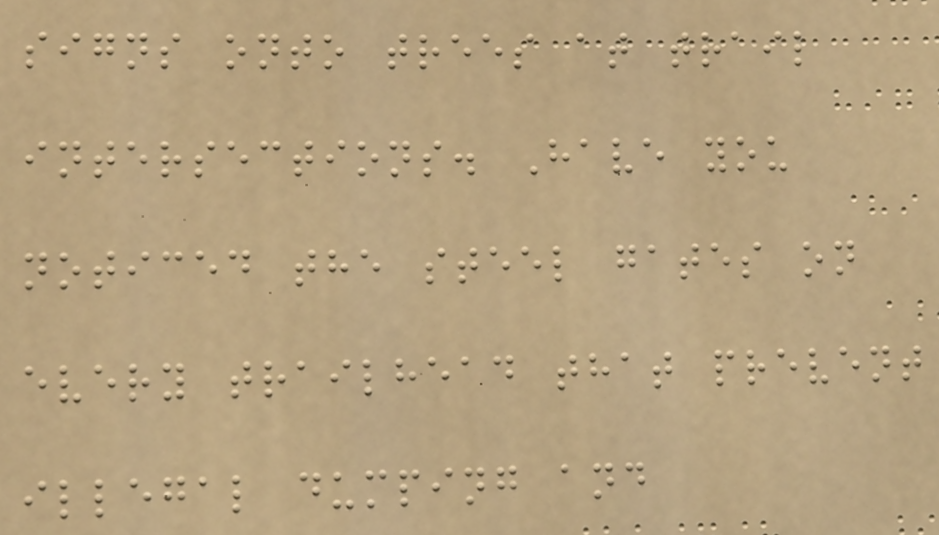signs onto trees at trail
intersections. Have you
noticed the steel gates on
every trailhead that prevent
illegal dumping and
